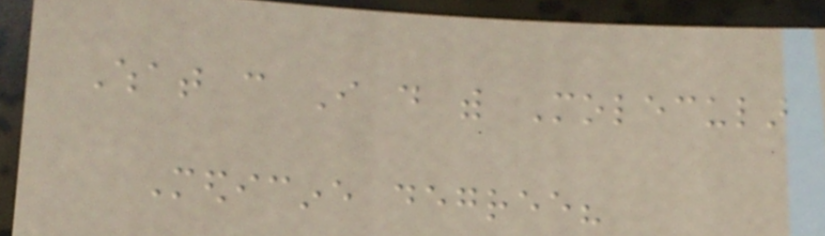What can I do with Molecular
Medicine degree?
